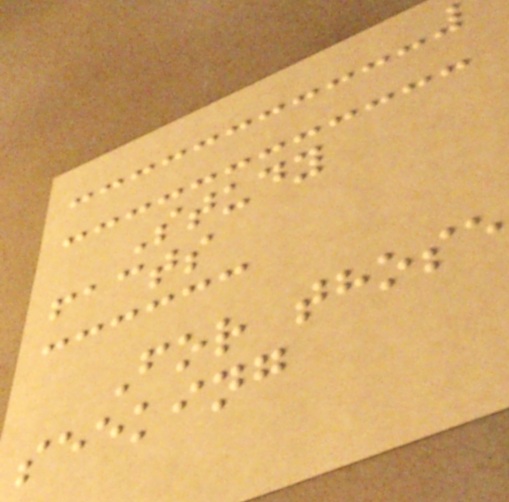Study
facts
For those
seeking
